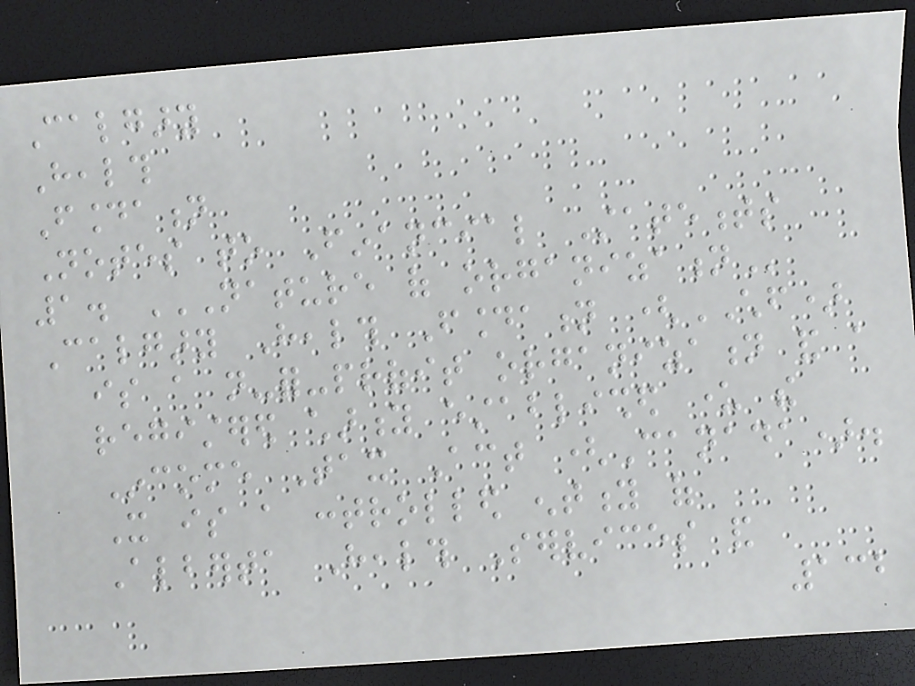Calgary
Health
Foundation
Notes to Financial Statements
1. NATURE OF ORGANIZATION
Calgary Health Foundation (CHF)
is a not-for-profit organization and a
registered charity established under the
Income Tax Act (Canada).
It is a controlled entity of
Alberta Health Services and
132
